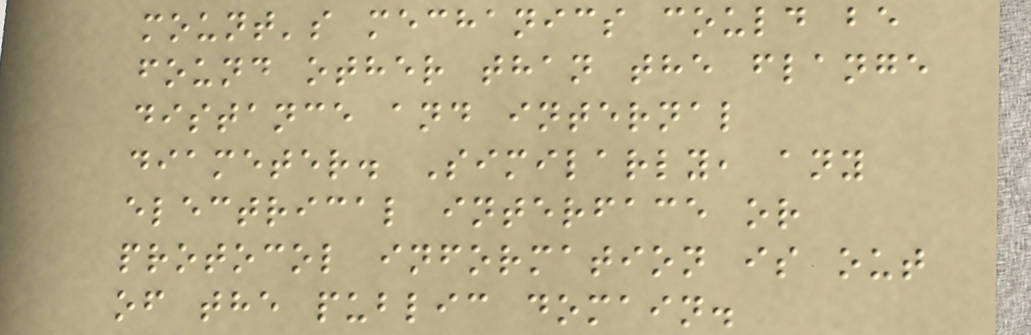mount's mechanics could be
found other than the flange
distance and internal
diameter. Similarly, any
electrical interface or
protocol information is out
of the public domain.
